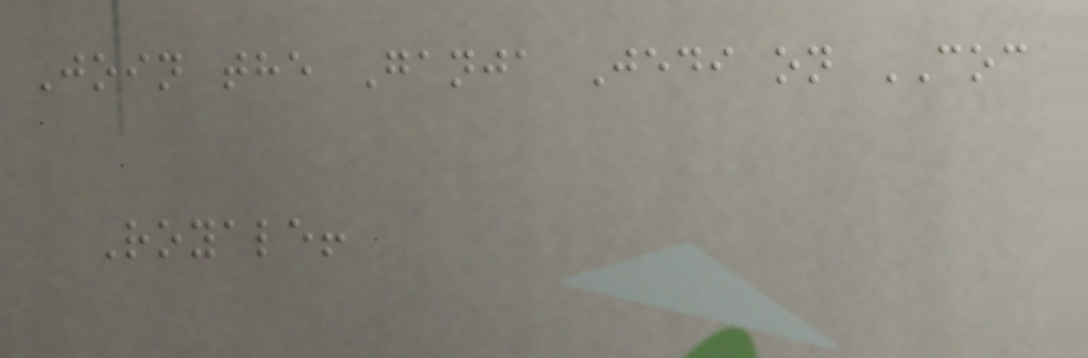Join the Ganja Jedi on COC
Royale!
